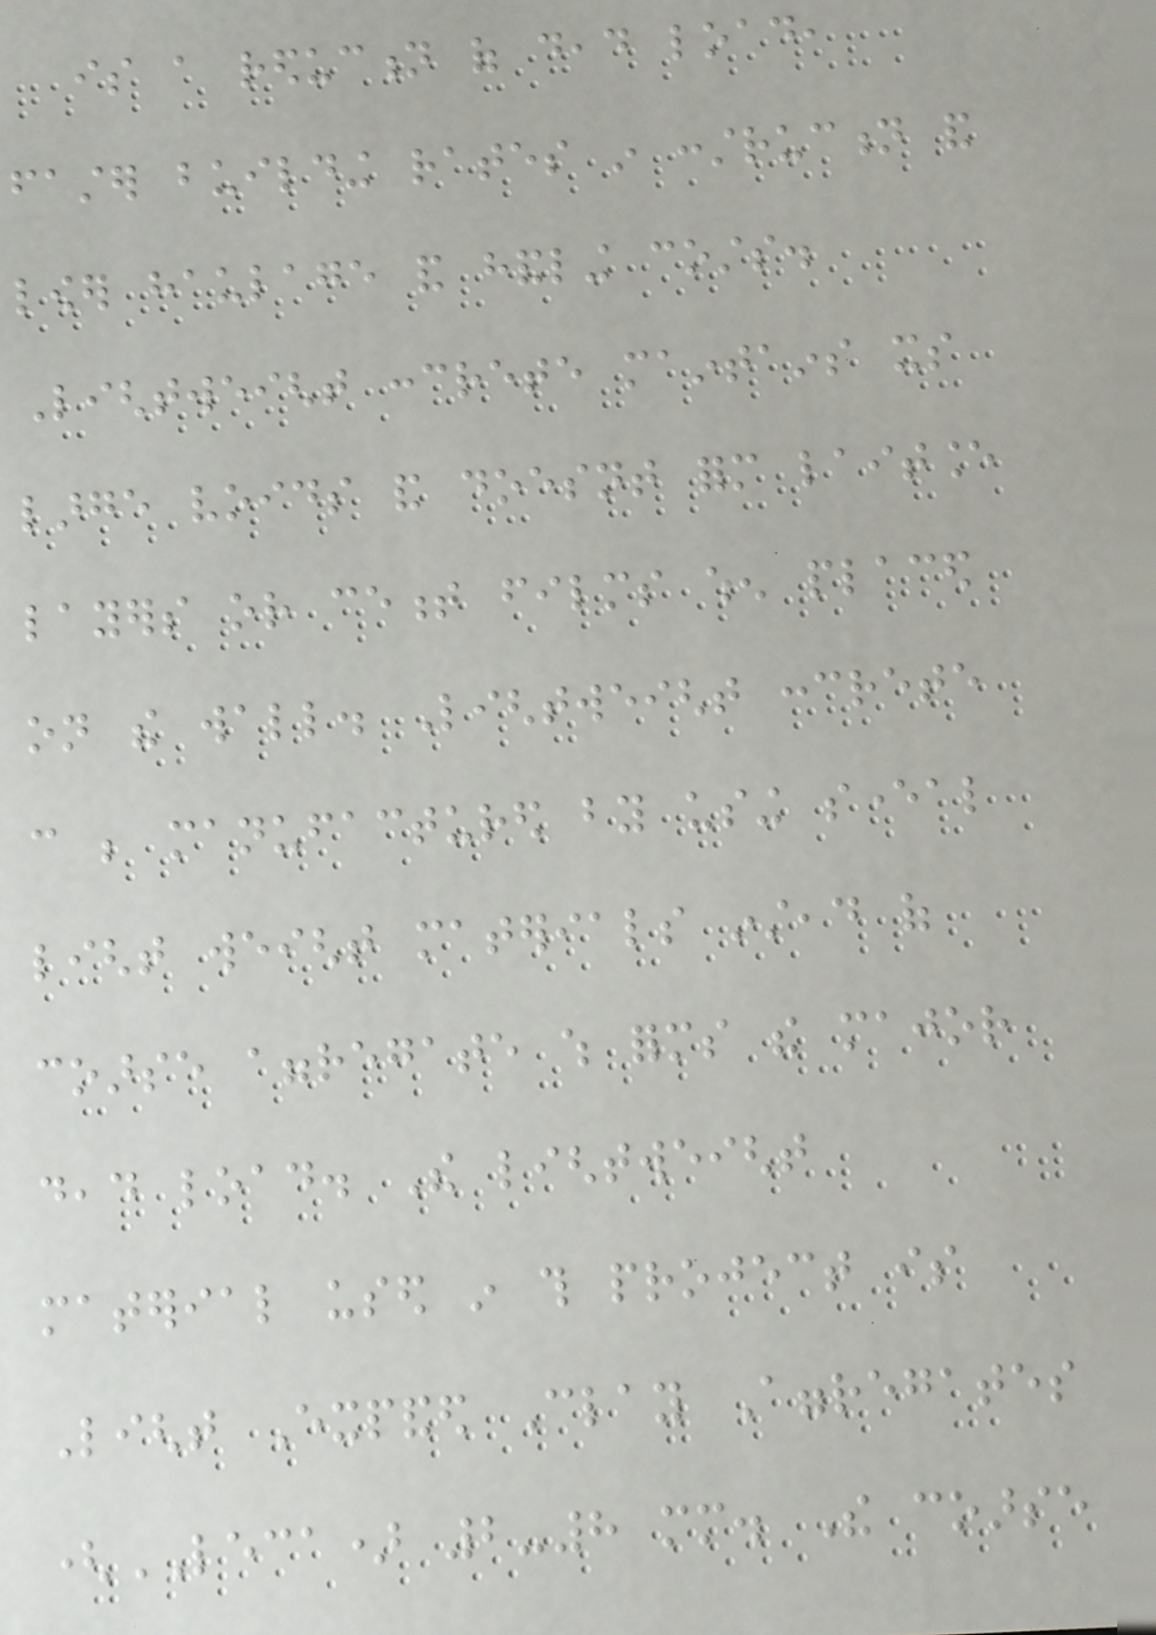is a reduction of dead load,
faster building rates in construction and
lower haulage and handling costs.
Lightweight concrete maintains its
large voids and doesnt form laitance
layers or cement films when placed
on the wall. Lightweight concrete
can be manufactured by using several
light weight materials instead of
coarse aggregate which forms the major
dead load. The lightweight
material used in this project is
Light Expanded Clay Aggregates
(LECA) 2-8 mm. The coarse
